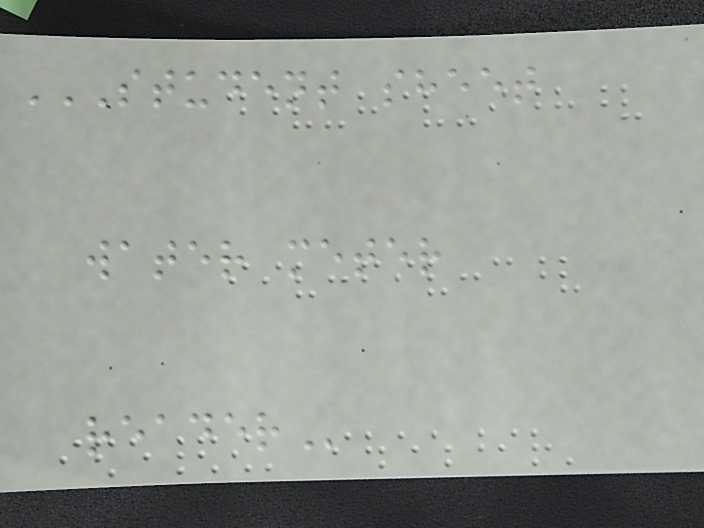STUDENT SHEET
WATER METER
READER
